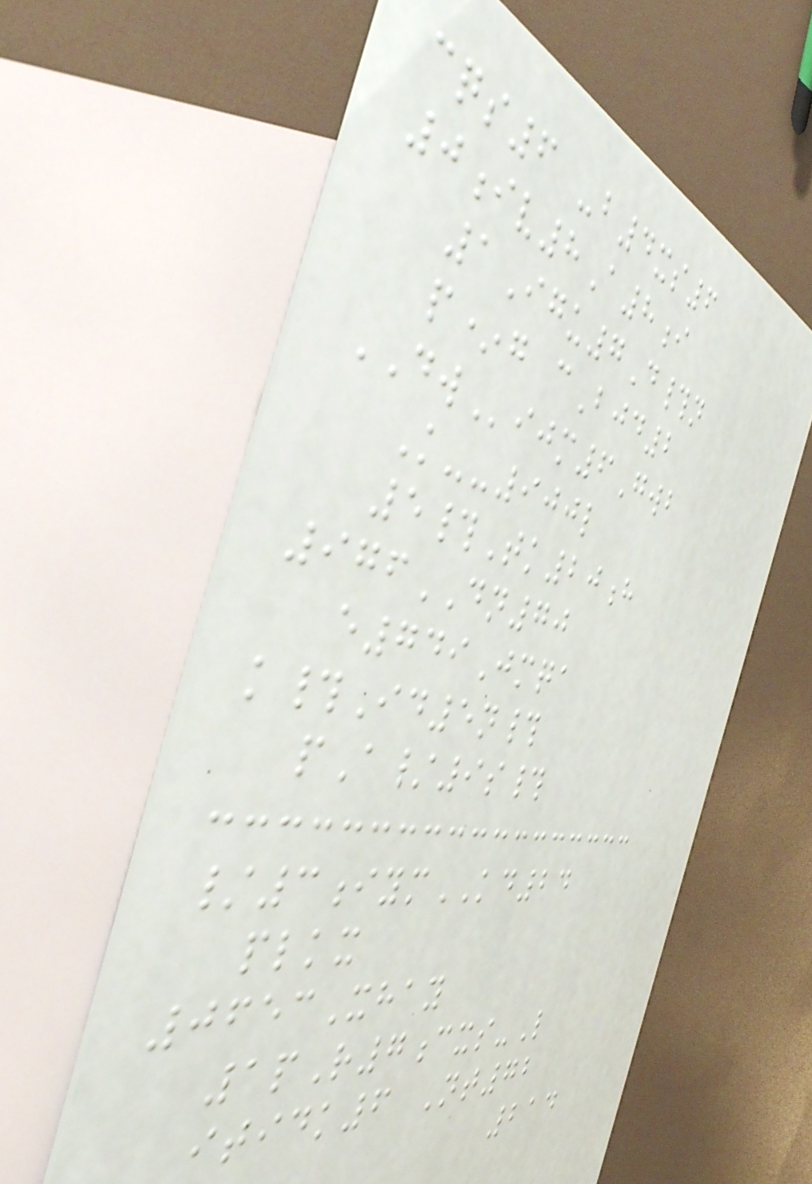cqs6 -b4xs6
0iv8A8i
1Igu7D#n
p*g cBjd2
DWijm6Gwb
K--900l
5#Tk20h
976DN70
e749Jmqa
k#Id5n#
pA/9s#
/3iymKD24
plkx
0653Xhay
1pR7cxs-L
itidk6 Nt72
214
